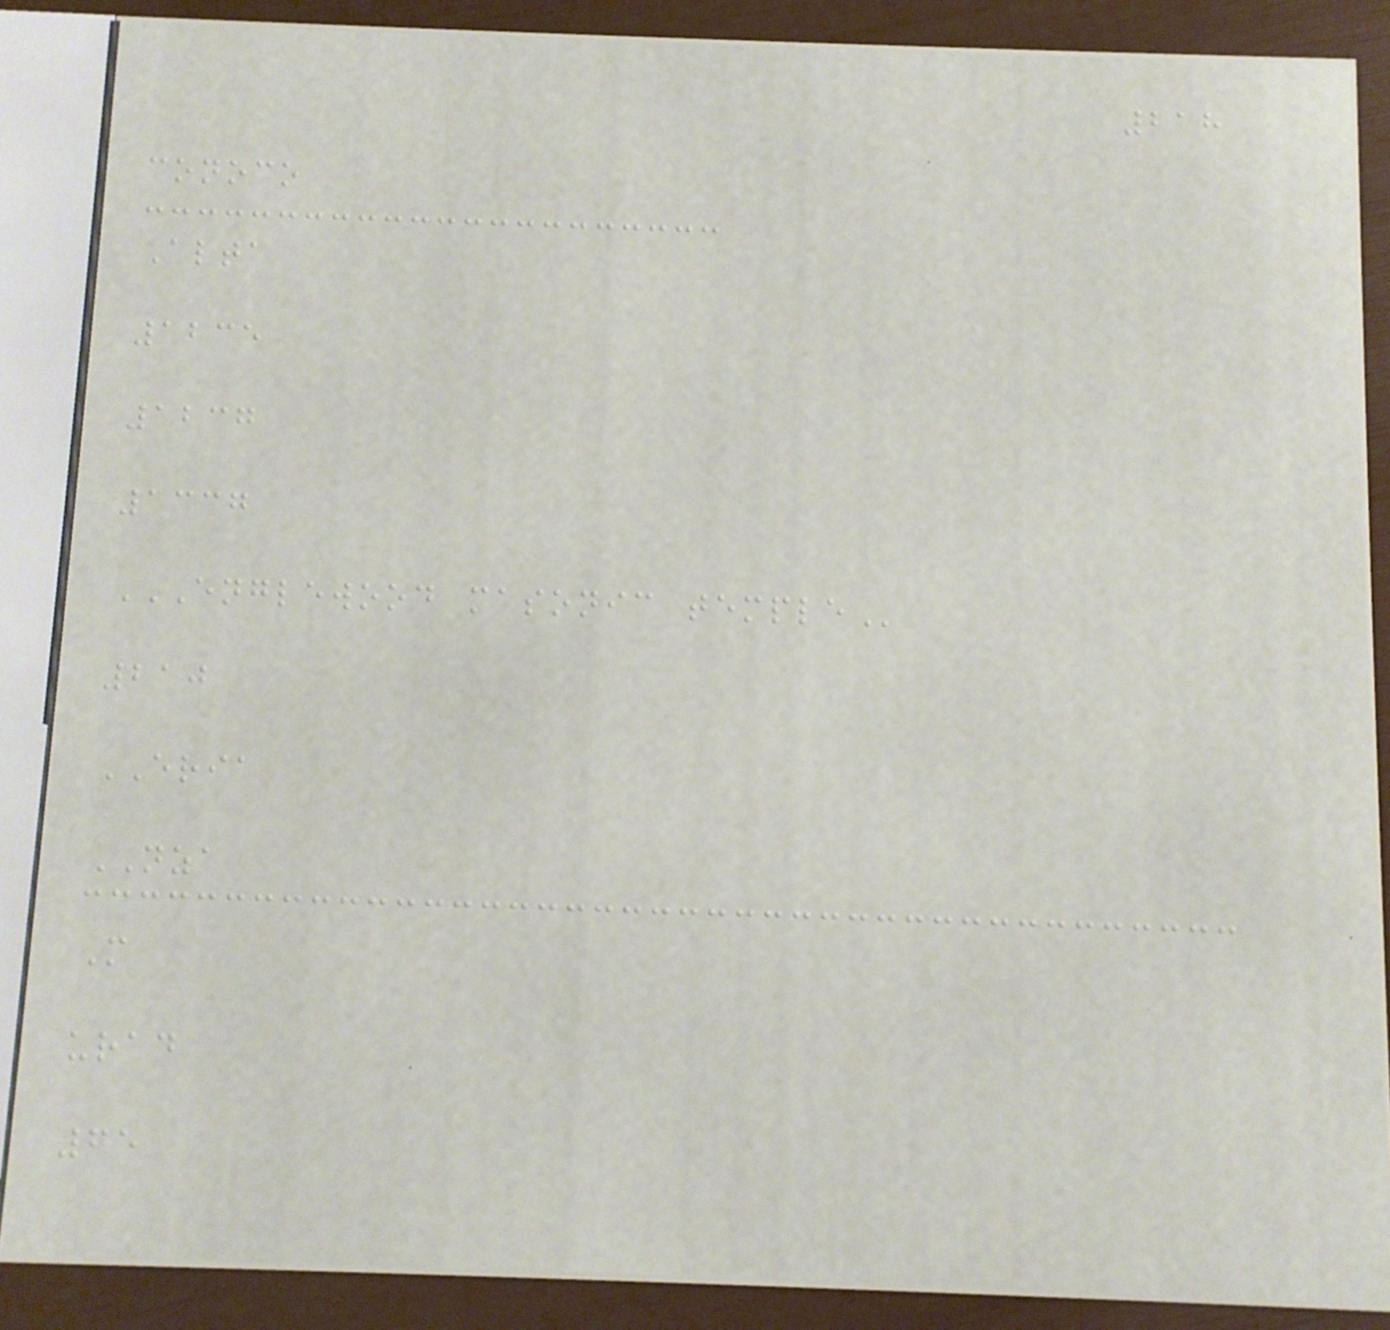218
conoco
Alta
1235
1237
1337
ENGLEWOOD MASONIC TEMPLE
210
ERIA
NZA
M
urad
65
